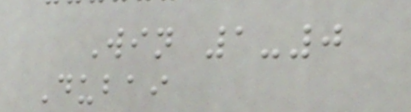Win 1-0
Dubai
